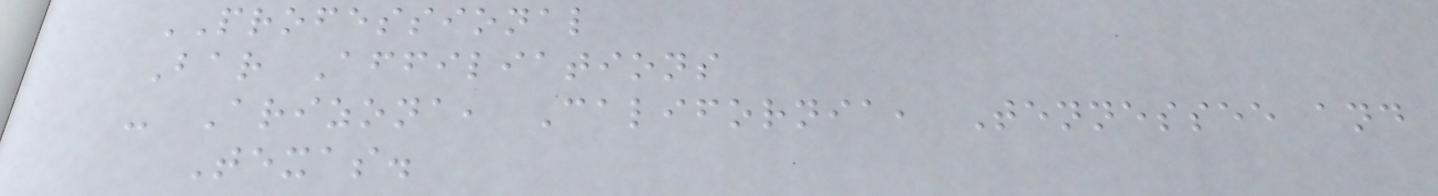PROFESSIONAL
Bar Affiliations
- Arizona, California, Tennessee and
Texas.
